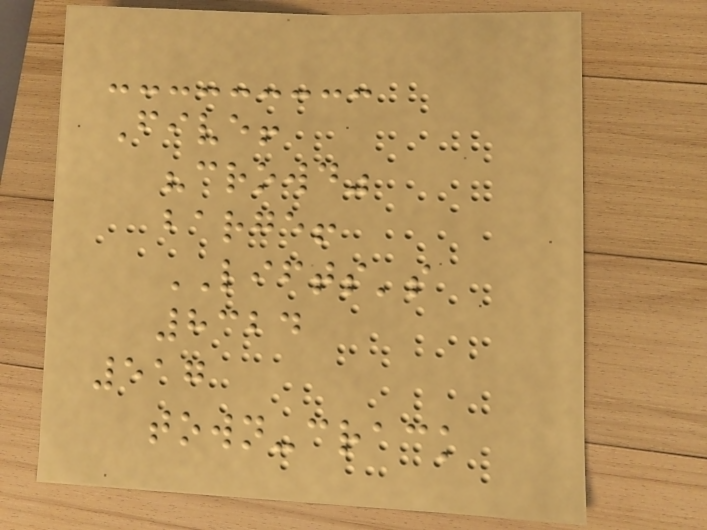Five!
"crowd"
barge!
LIFTS's
8324
517
town-crack
